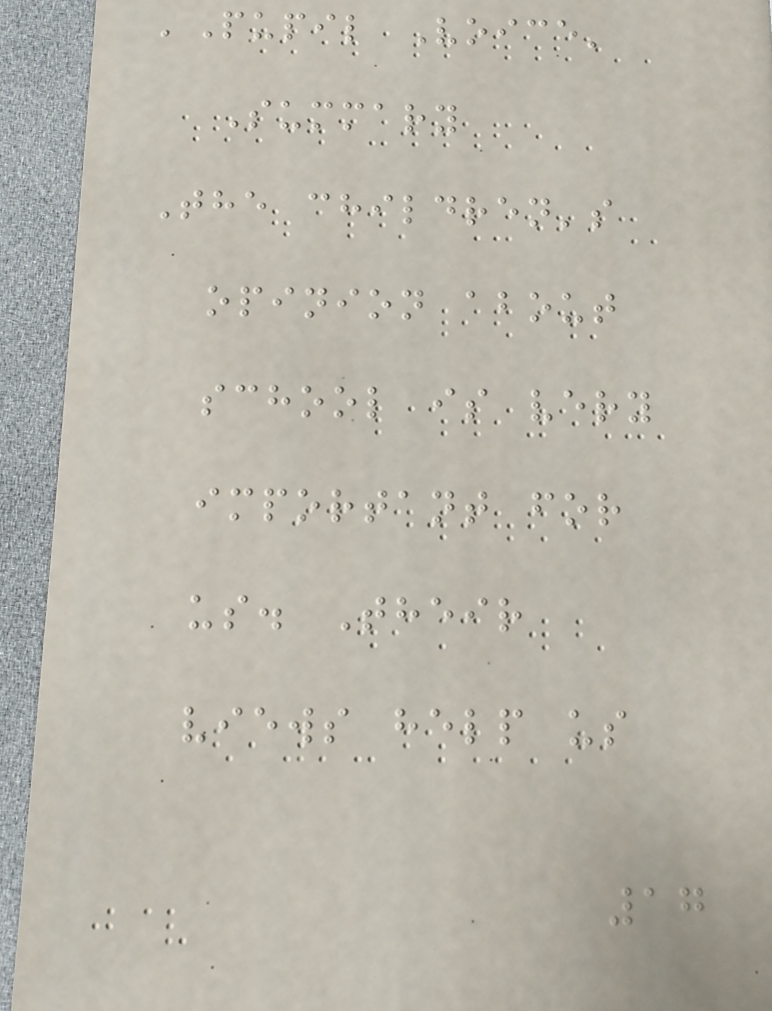'Pupil Voice'
Summary
The children's
opinion about
school is very
important for
us. Their
views help us
17
